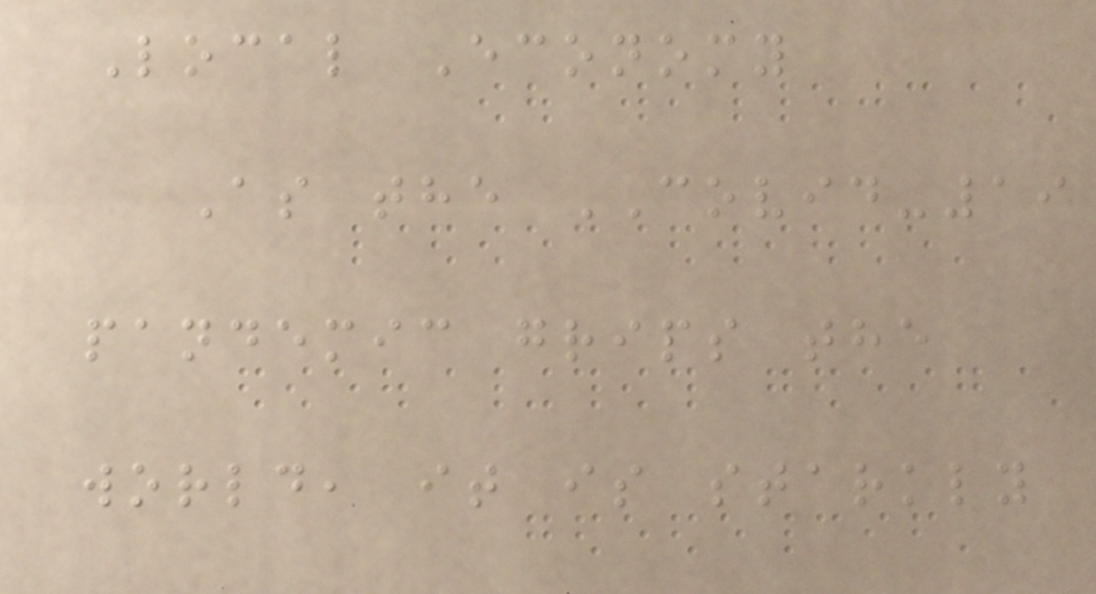Local Economy
As the COVID-19
pandemic grips the
world, it is starkly
